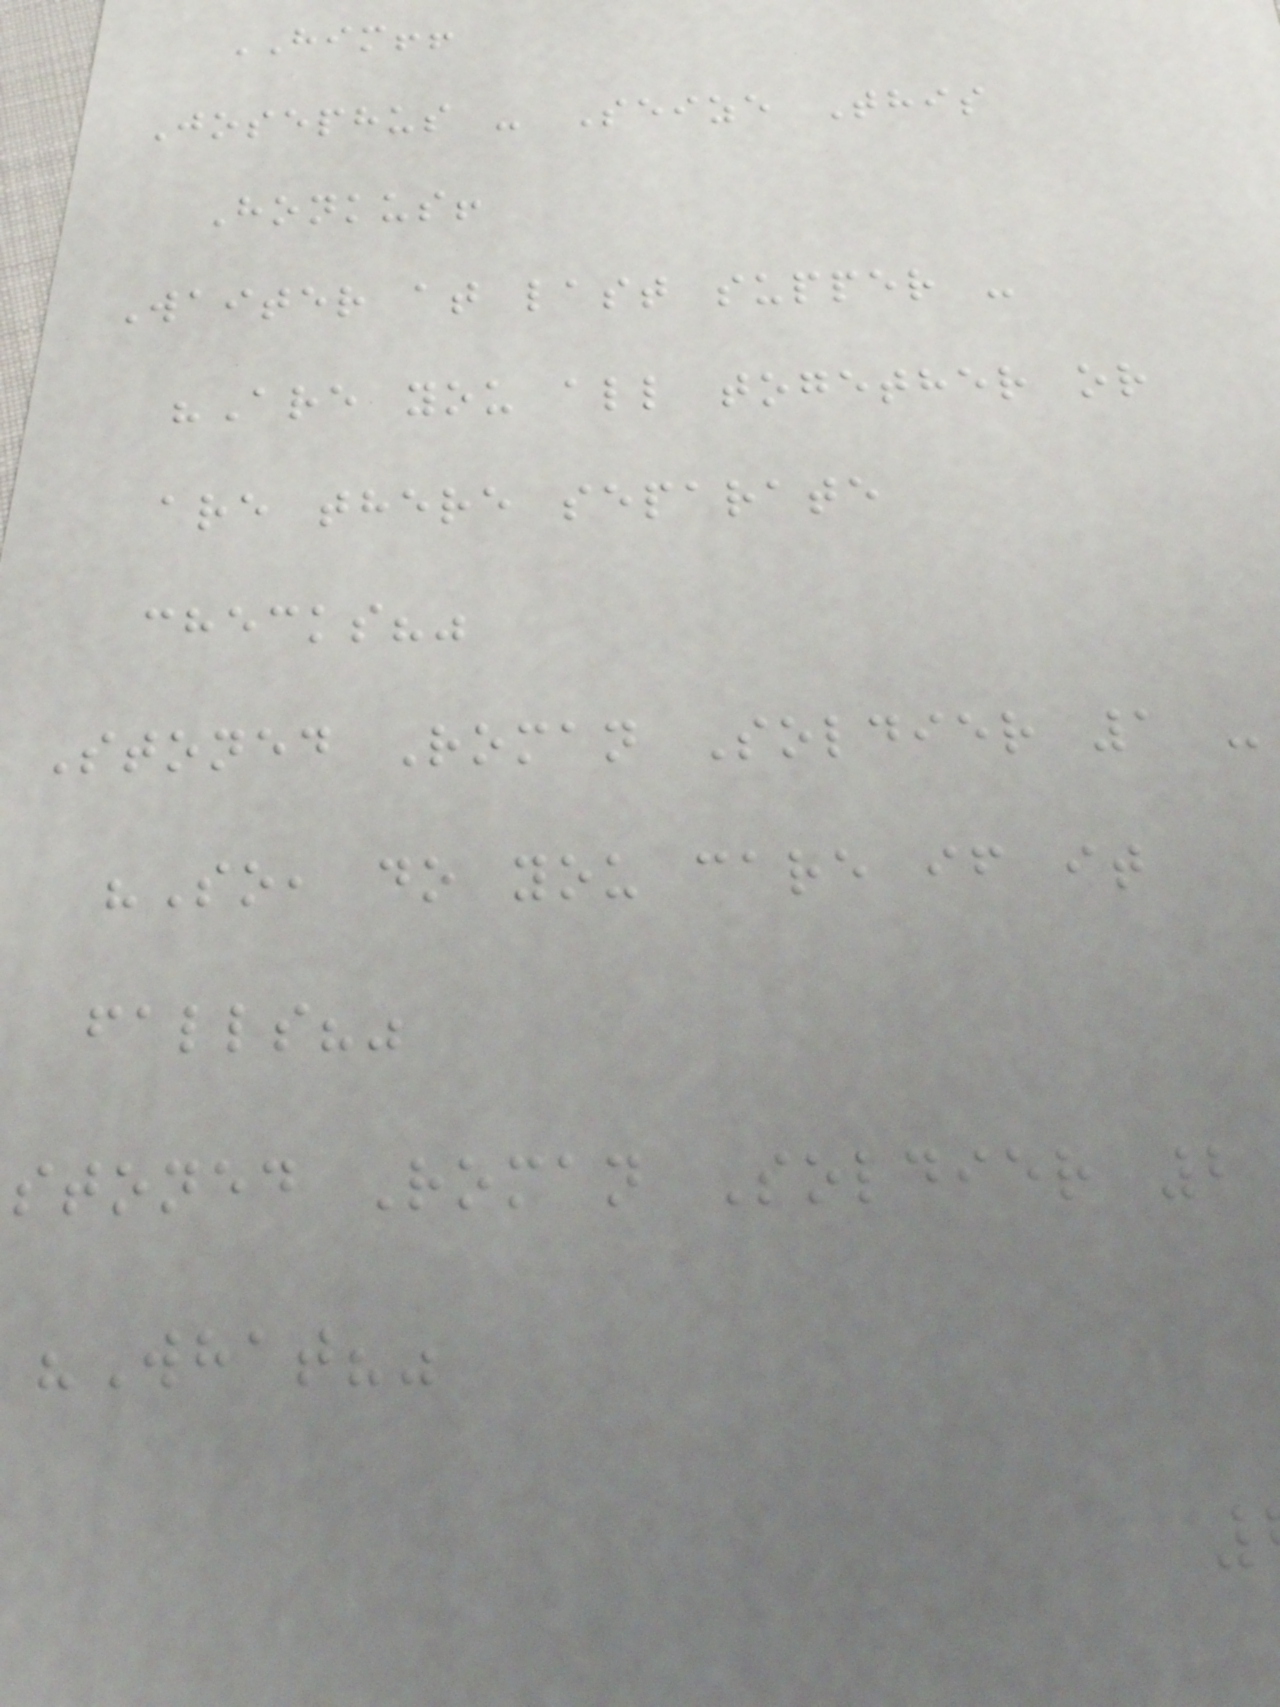HIM!!
Josephus - Seize This
Honkus!
Waiter at last supper -
"Are you all together or
are there separate
checks?"
Stoned Roman Soldier 1 -
"So, do you care if it
falls?"
stoned Roman Soldier 2
"What?"
